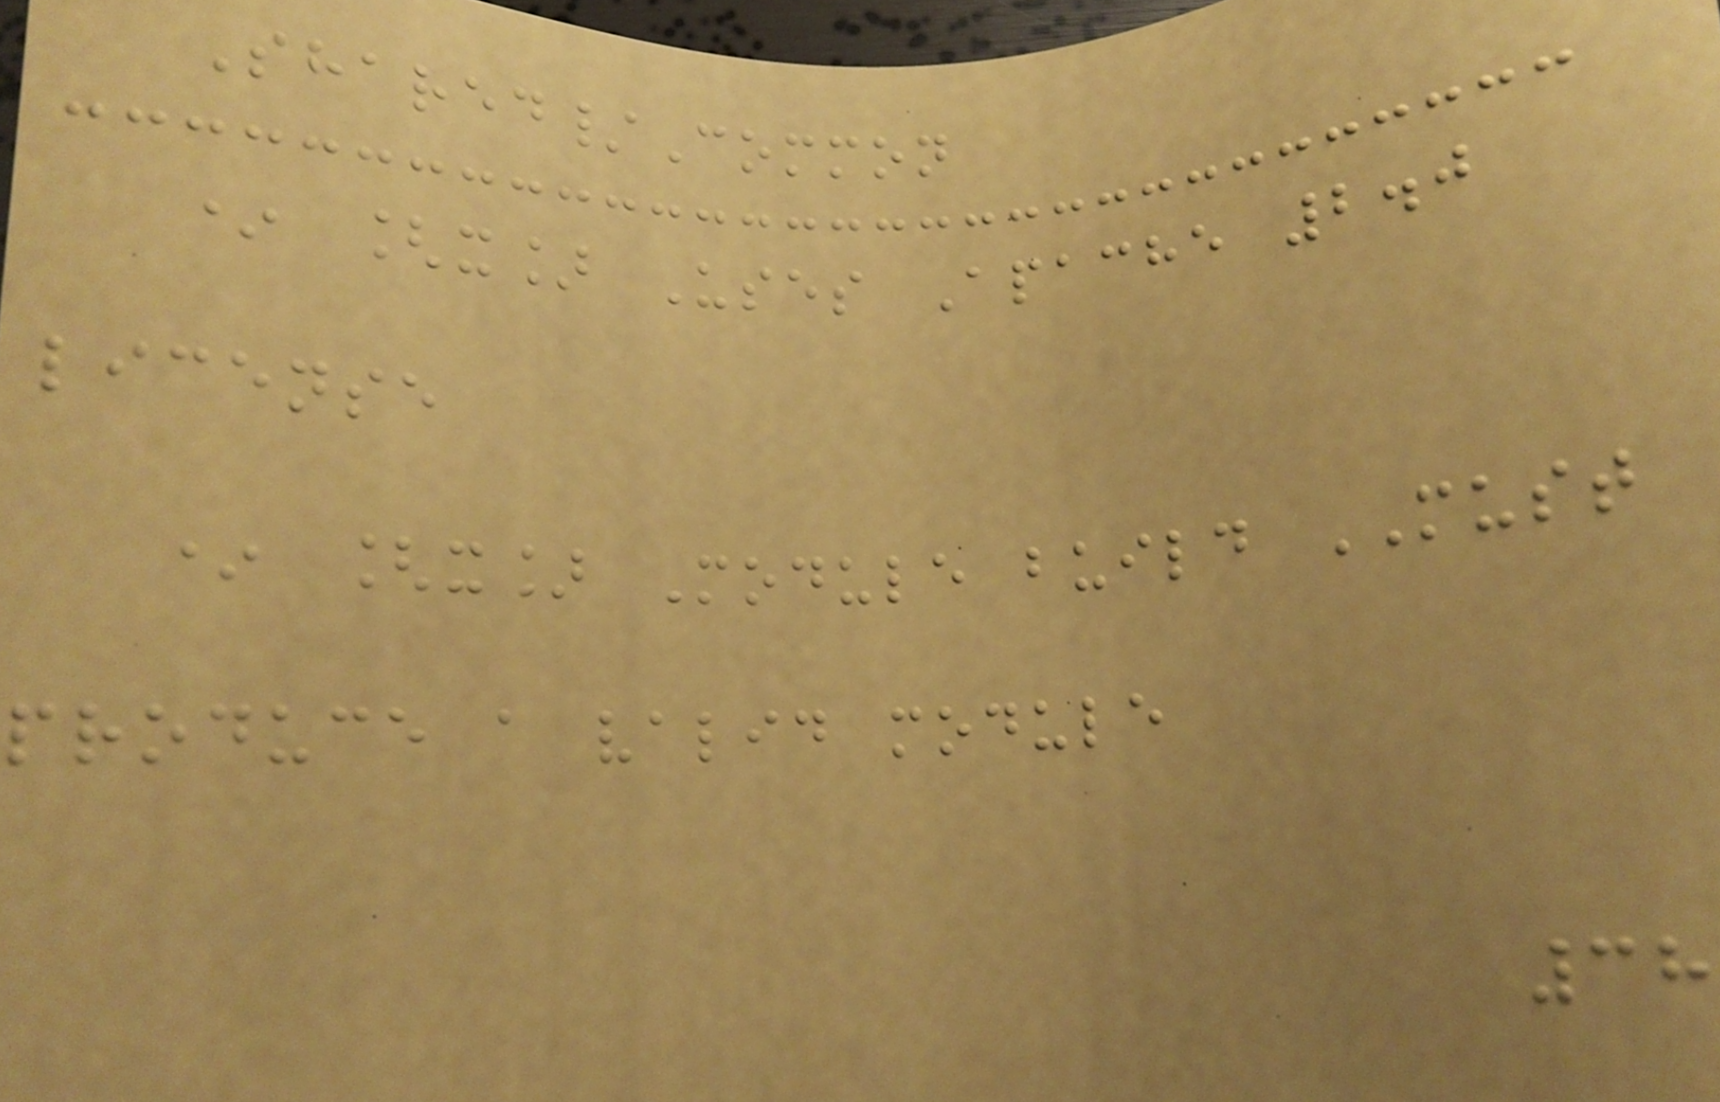Shared/Common
* [x] Uses Apache 2.0
license
* [x] Module build MUST
produce a valid module
38
